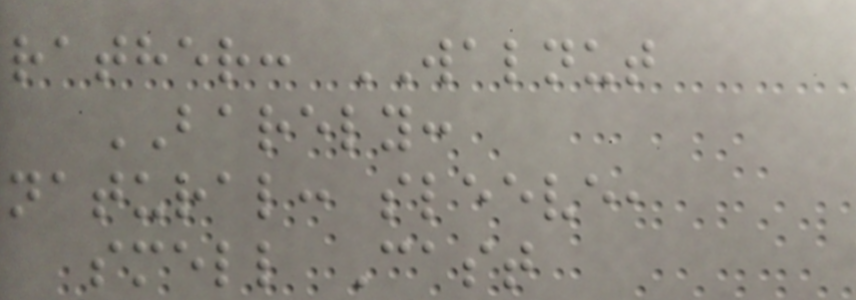rather: WALNUT
BARELY:
natural: sleeve,
smell Cast
